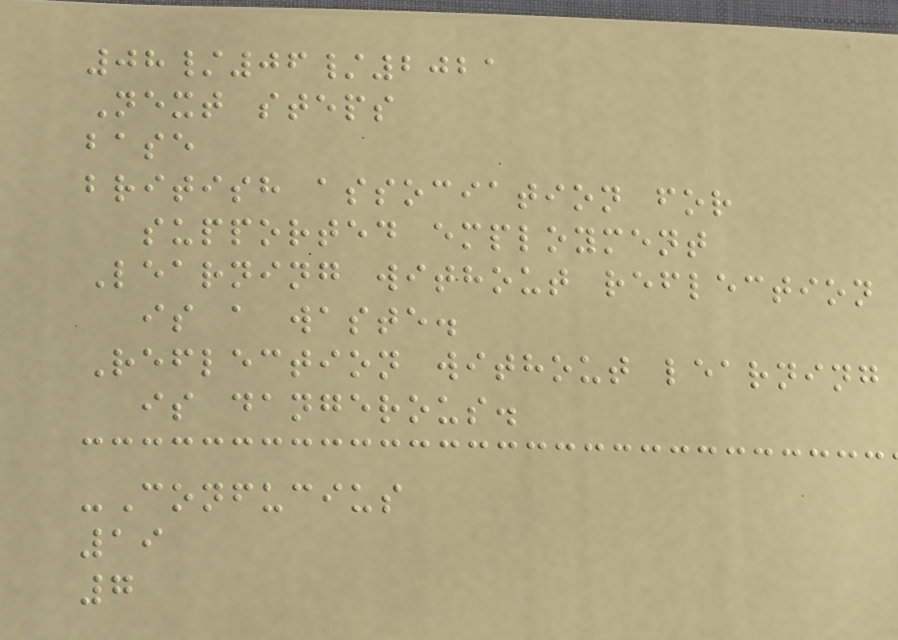08/06/2021
Next steps
base
british association for
supported employment
Learning without reflection
is a waste.
Reflection without learning
is dangerous.
-Confucius
19
7
